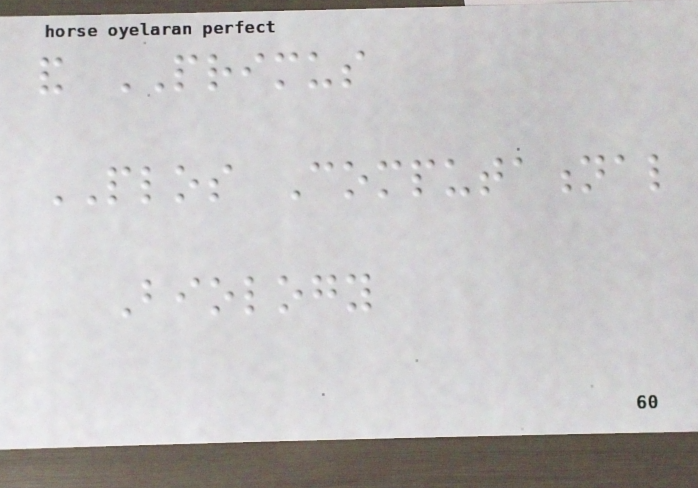and PRIMUS
PLOS Computational
Biology
